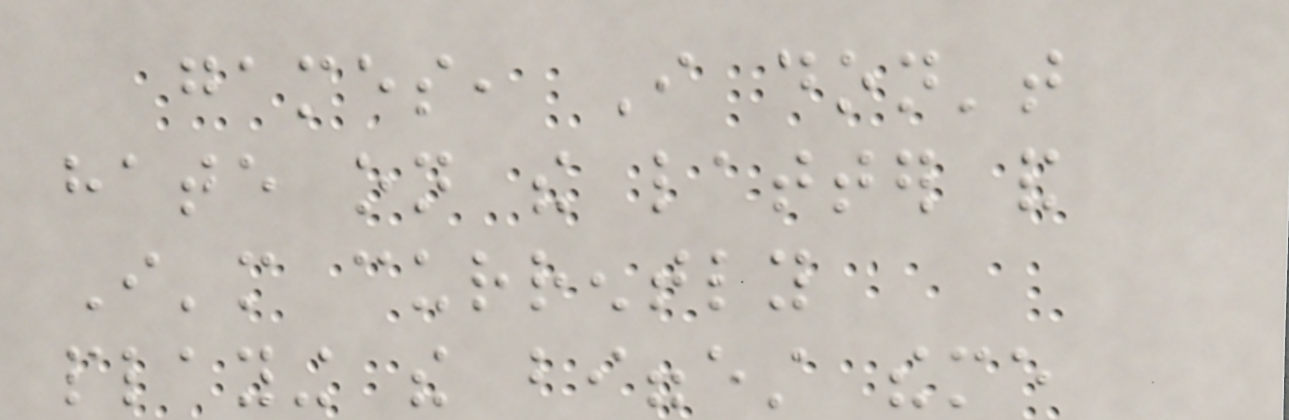games, I don't
hate on the latter and
I'm currently
playing the biggest theme
